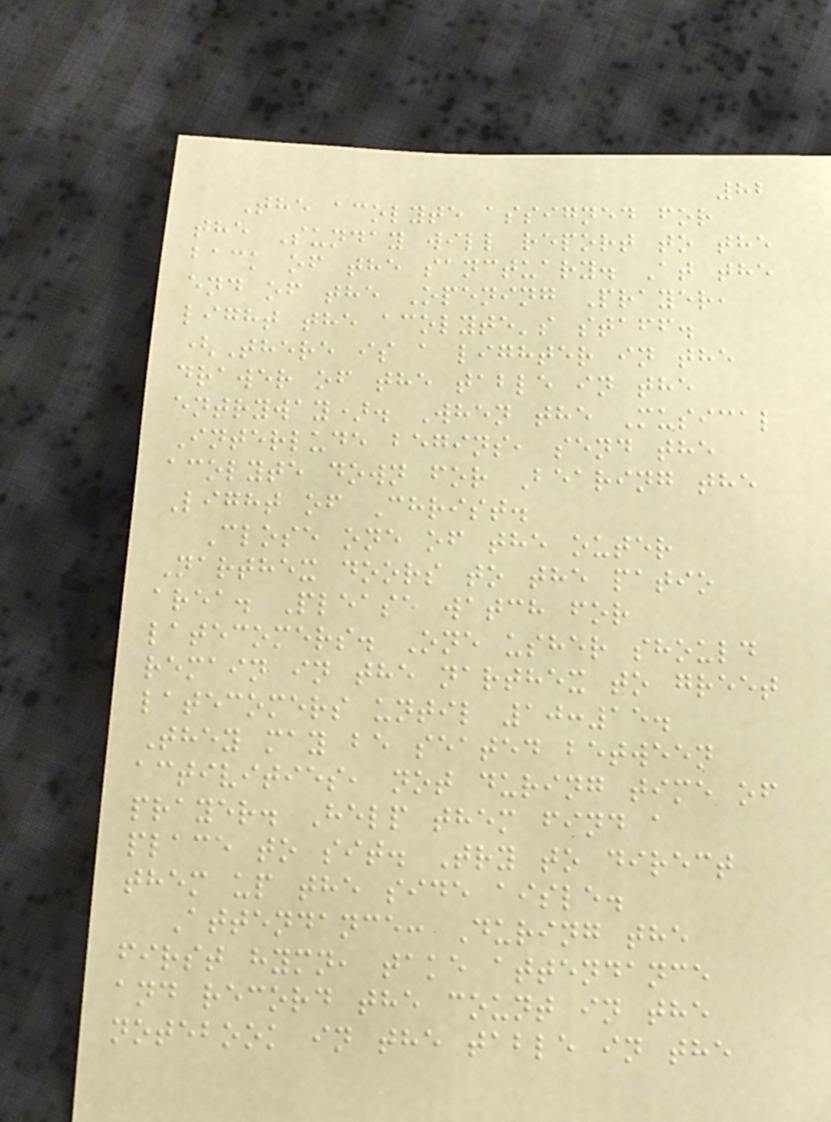82
The acolyte assigned for
the Sunday will report to the
back of the sanctuary. At the
end of the Opening Prayer,
light the acolyte's staff.
(There is a lighter in the
drawer of the table in the
entryway). When the Musical
Interlude begins, send the
acolyte down for Bearing the
Light of Christ.
Close one of the outer
Narthex doors to the patio
area. Please watch for
latecomers. One usher should
remain in the narthex to greet
latecomers until 10:15.
They may be seated between
activities, not during time of
prayer. Help them find a
place to sit. Try to direct
them up the side aisle.
Attendance: During the
first hymn, take attendance
and record the count in the
notebook in the table in the
